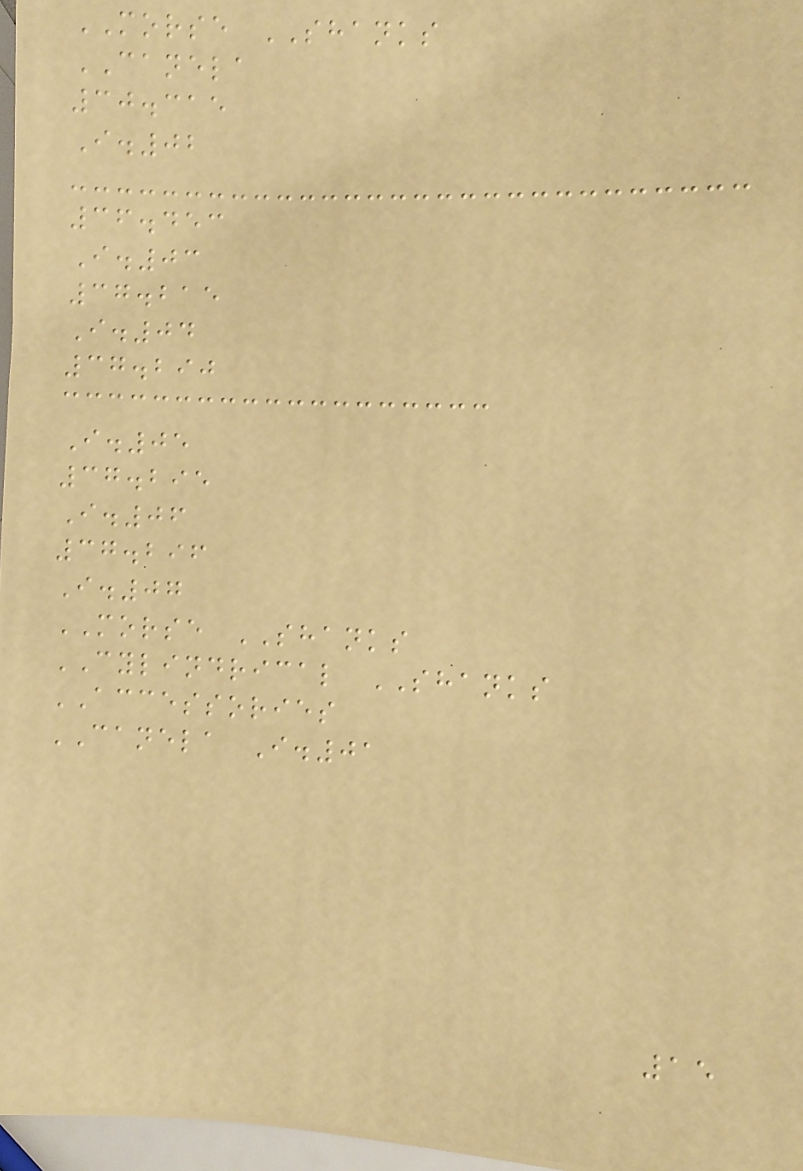MORSE SHANKS
CANELA
30.315
I.02
36.453
I.03
37.215
I.04
37.290
I.05
37.295
I.06
37.296
I.07
MORSE SHANKS
CYLINDRICAL SHANKS
ACCESSORIES
CANELA I.01
15
